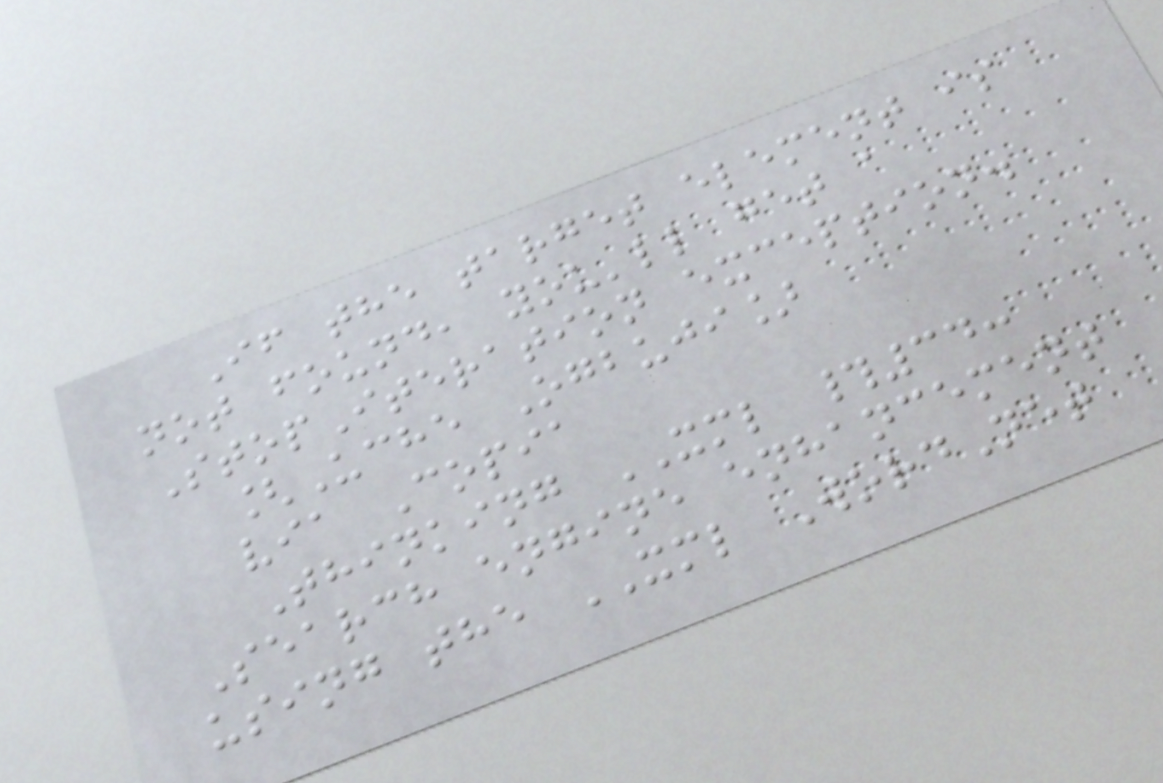If the target element is
not found, you'll get a
StopIteration exception.
[Uche Ogbuji]
via Copia
Thinking XML #34:
Search engine enhancement
using the XML WordNet
